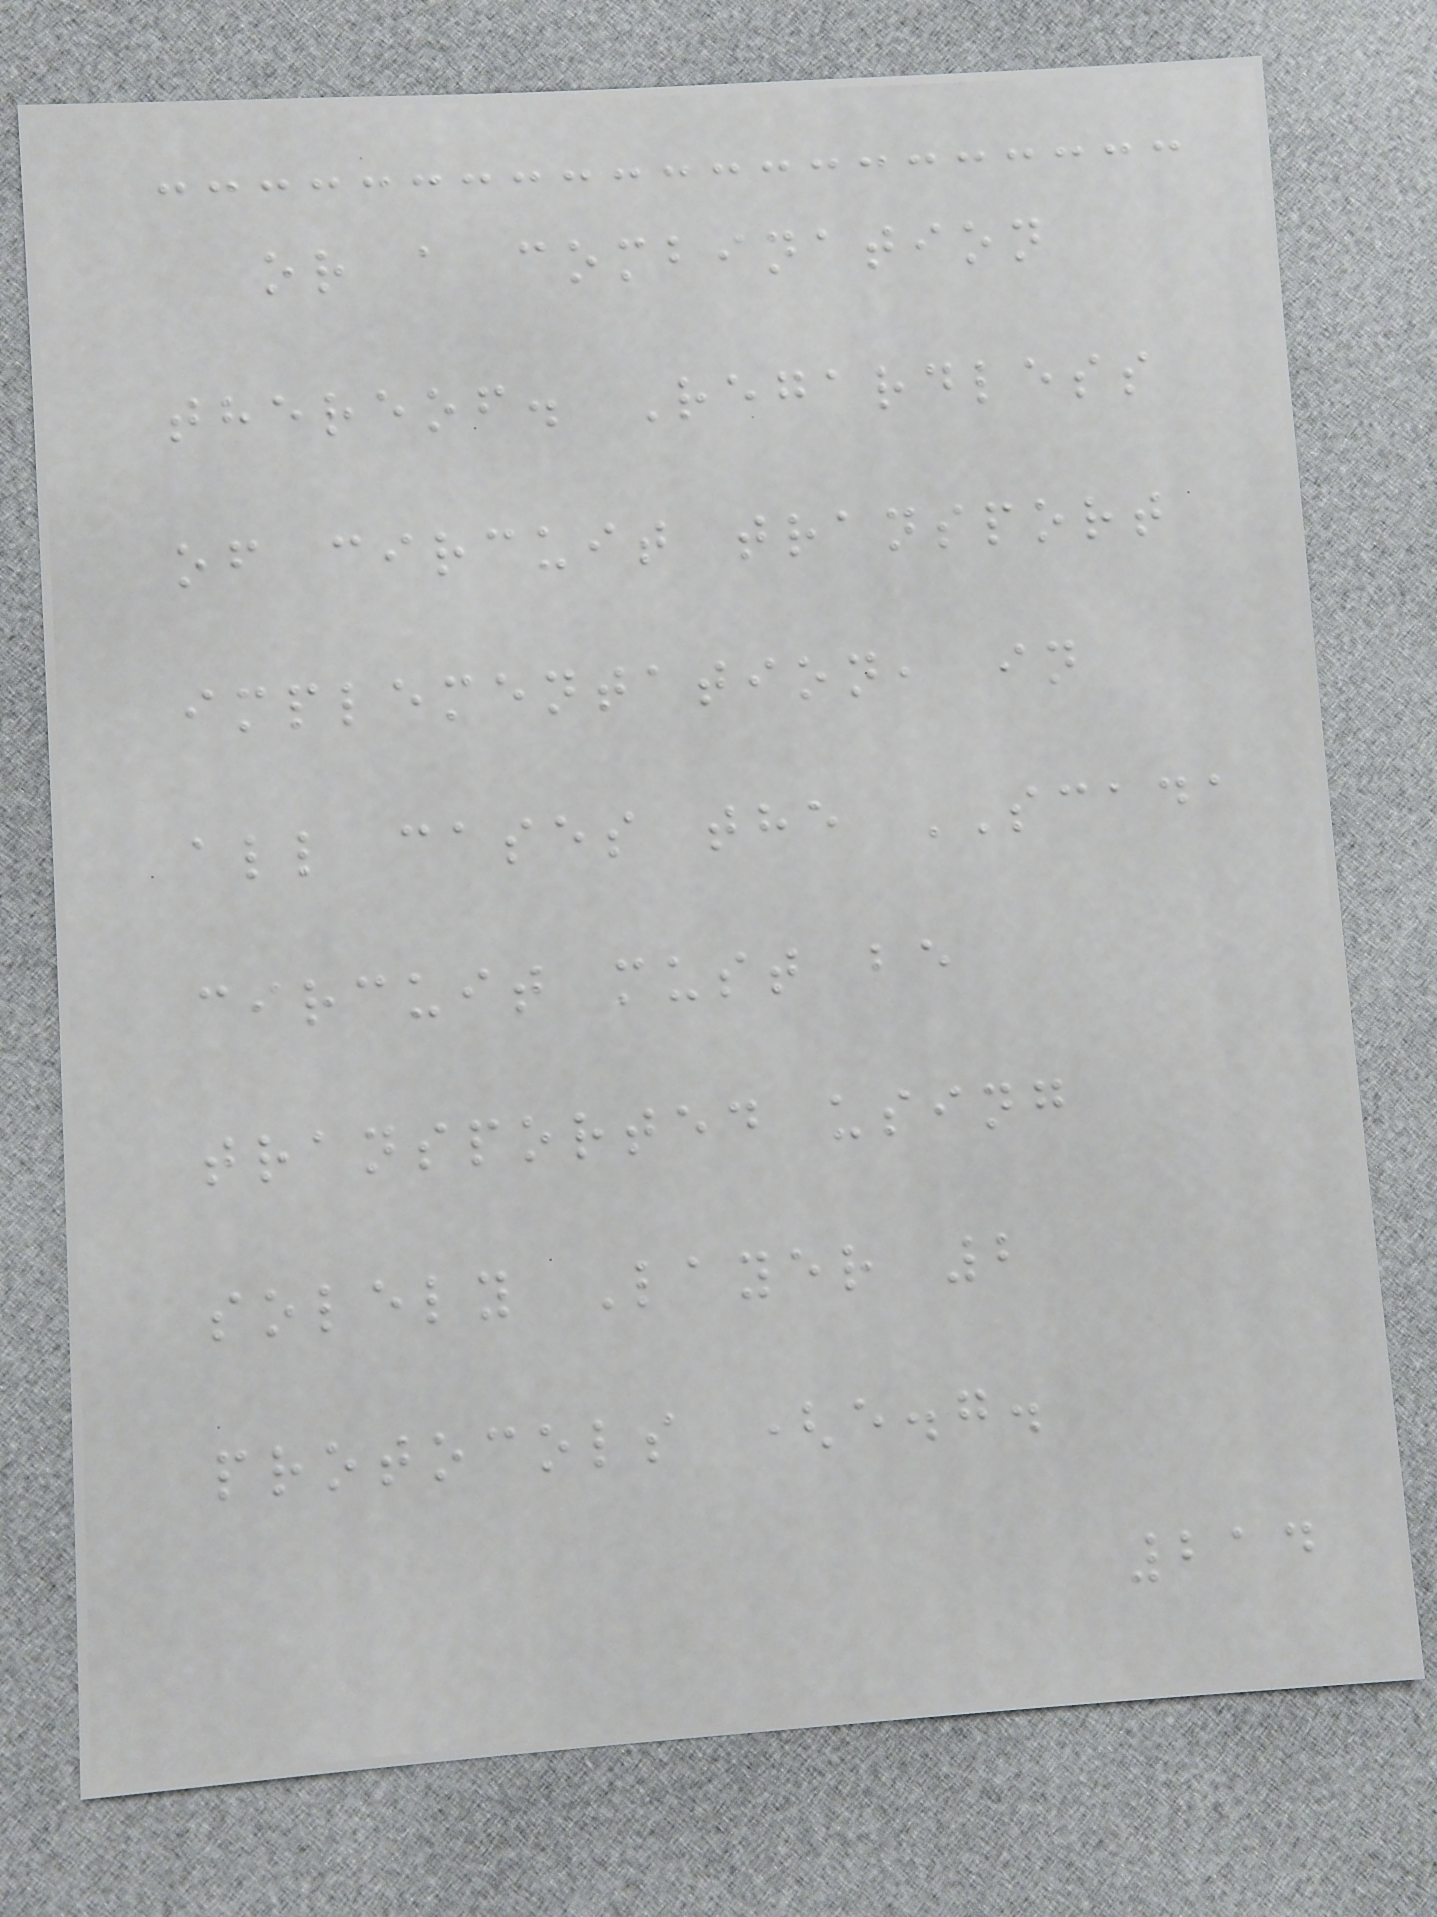or a combination
thereof. Regardless
of circuit transport
implementation, in
all cases the SCADA
circuit must be
transported using
solely Layer 2
protocols (e.g.
214
